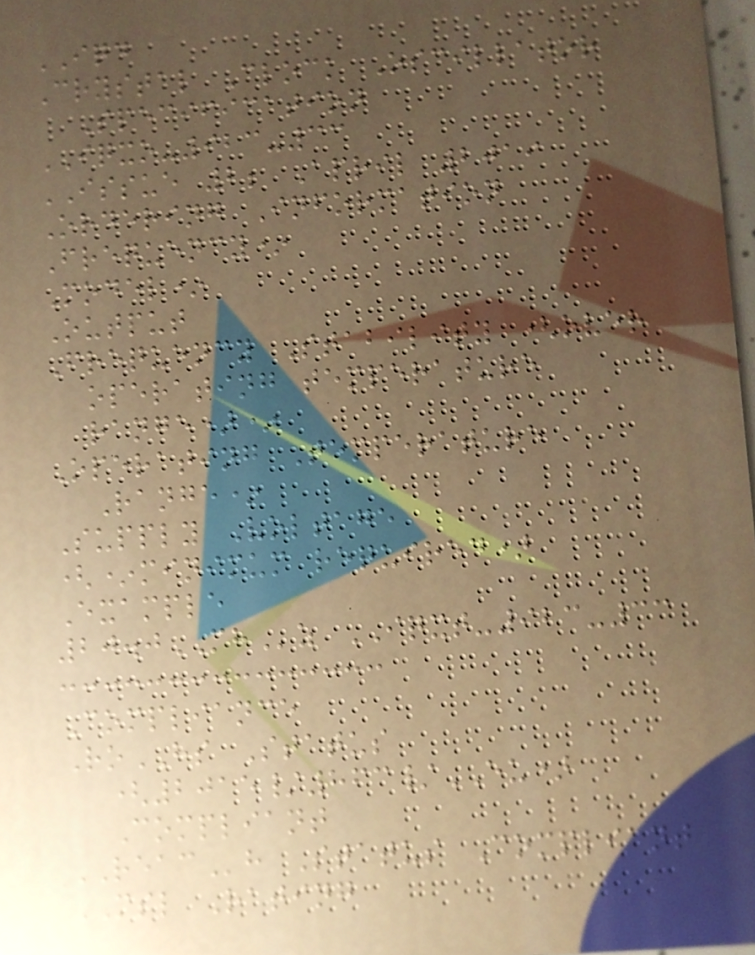IQD
Crystal Clock Oscillator
Specification
IQXO-923-33
ISSUE 2; April 2019
Ordering Information
Frequency*
Model*
Output
Frequency Stability (over
operating temperature
range)*
Operating Temperature
Range*
Supply Voltage
(*minimum required)
Example
20.0MHz IQXT-923-33
Compliance
RoHS Status
(2015/863/EU)
Compliant
REACh Status Compliant
MSL Rating
